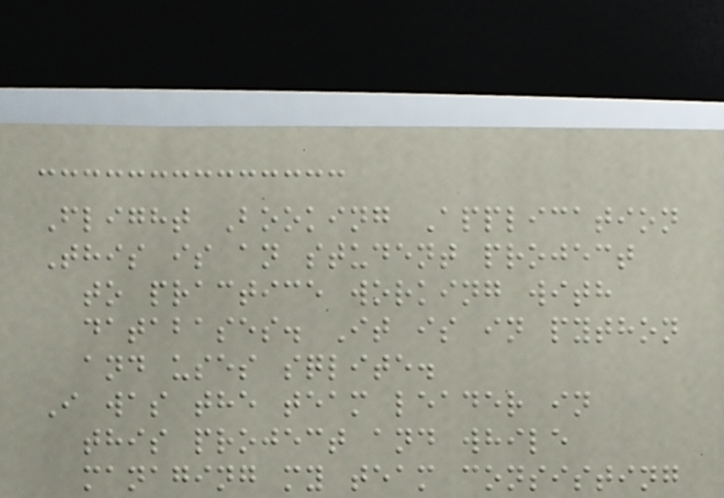Flight Booking Application
This is an student project
to practice working with
databases. It is in python
and uses sqlite.
I was the team leader in
this project and while
managing my team consisting
